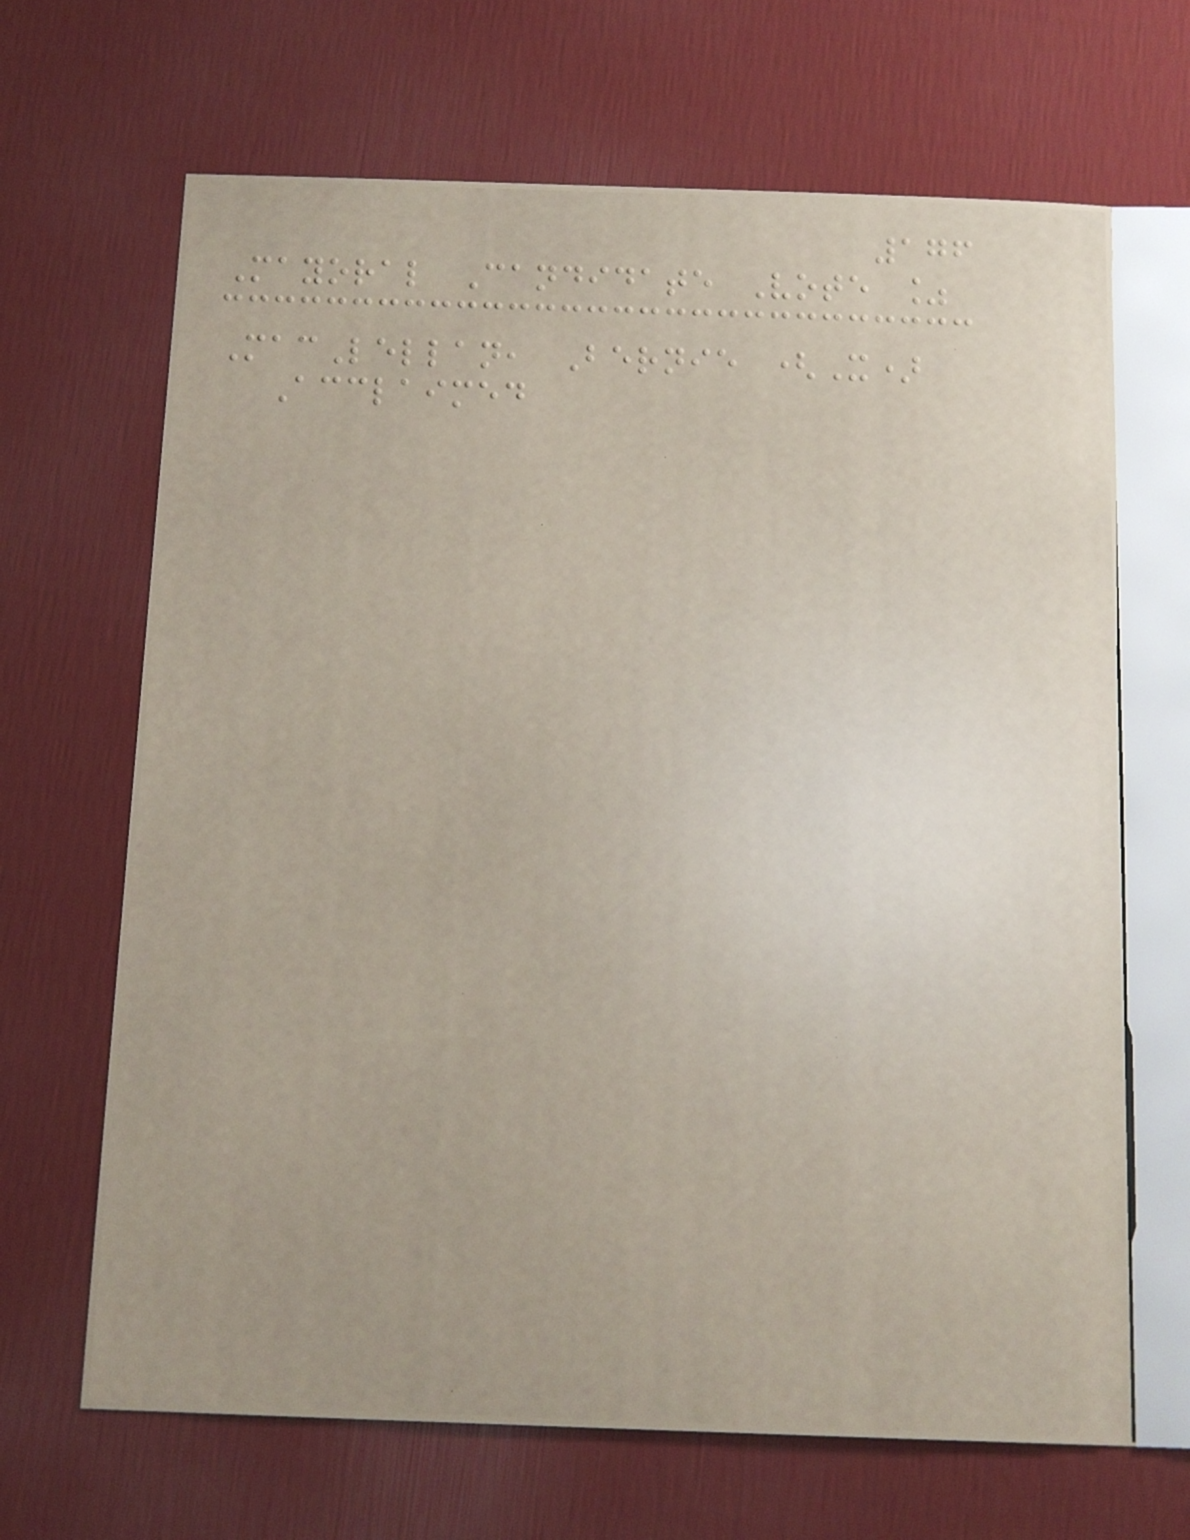176
Mayoral Candidate Vote %
MacLellan, Bernie (X)
Acclaimed
